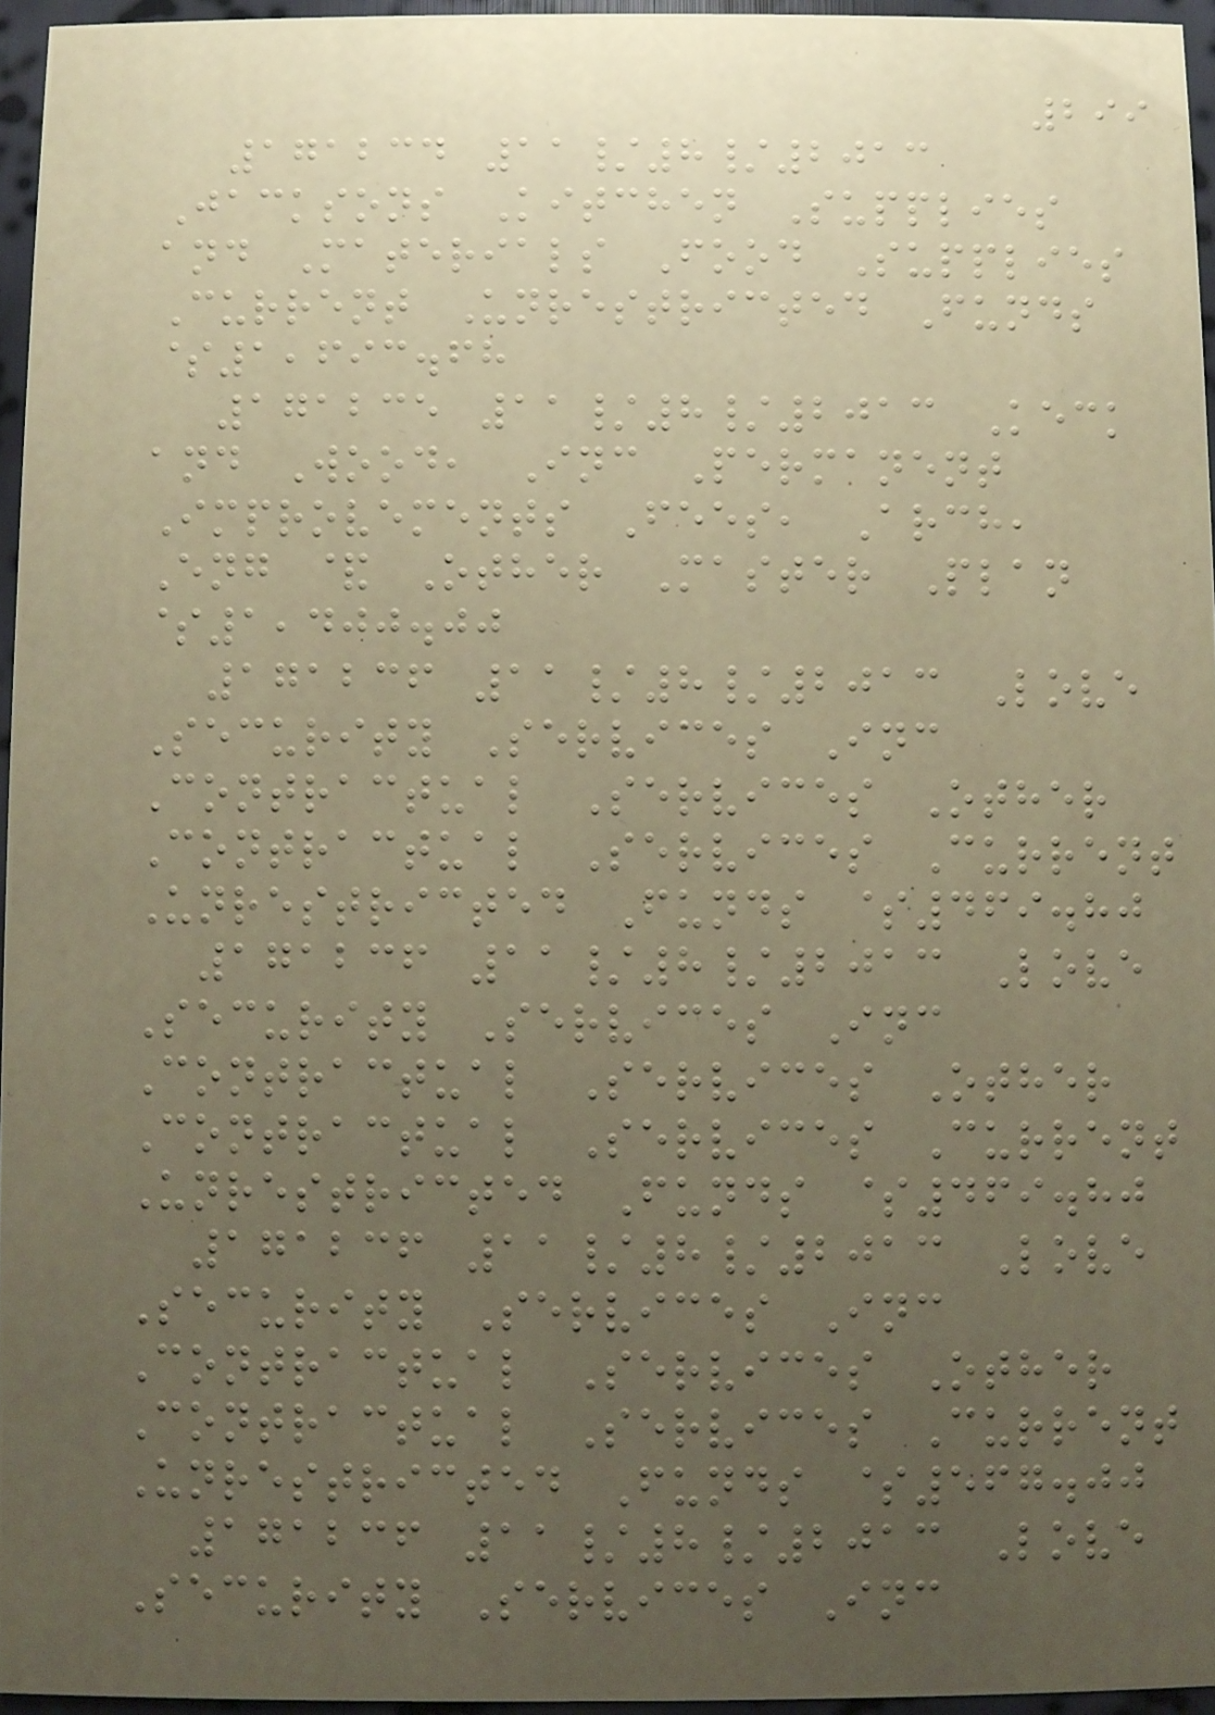299
171234 11/8/2013
Jacksons Kitchen Supplies
and Materials Food Supplies
Current Unrestricted Funds
$1,693.68
171235 11/8/2013 Keck
and Wood, Inc Permanent
Improvements Fees, Arch,
Eng & Other Master Plan
$1,400.00
171236 11/8/2013 Love
Security Services Inc
Contractual Services Other
Contractual Services Current
Unrestricted Funds $469.80
171236 11/8/2013 Love
Security Services Inc
Contractual Services Other
Contractual Services Current
Unrestricted Funds $469.80
171236 11/8/2013 Love
Security Services Inc
Contractual Services Other
Contractual Services Current
Unrestricted Funds $567.00
171236 11/8/2013 Love
Security Services Inc
